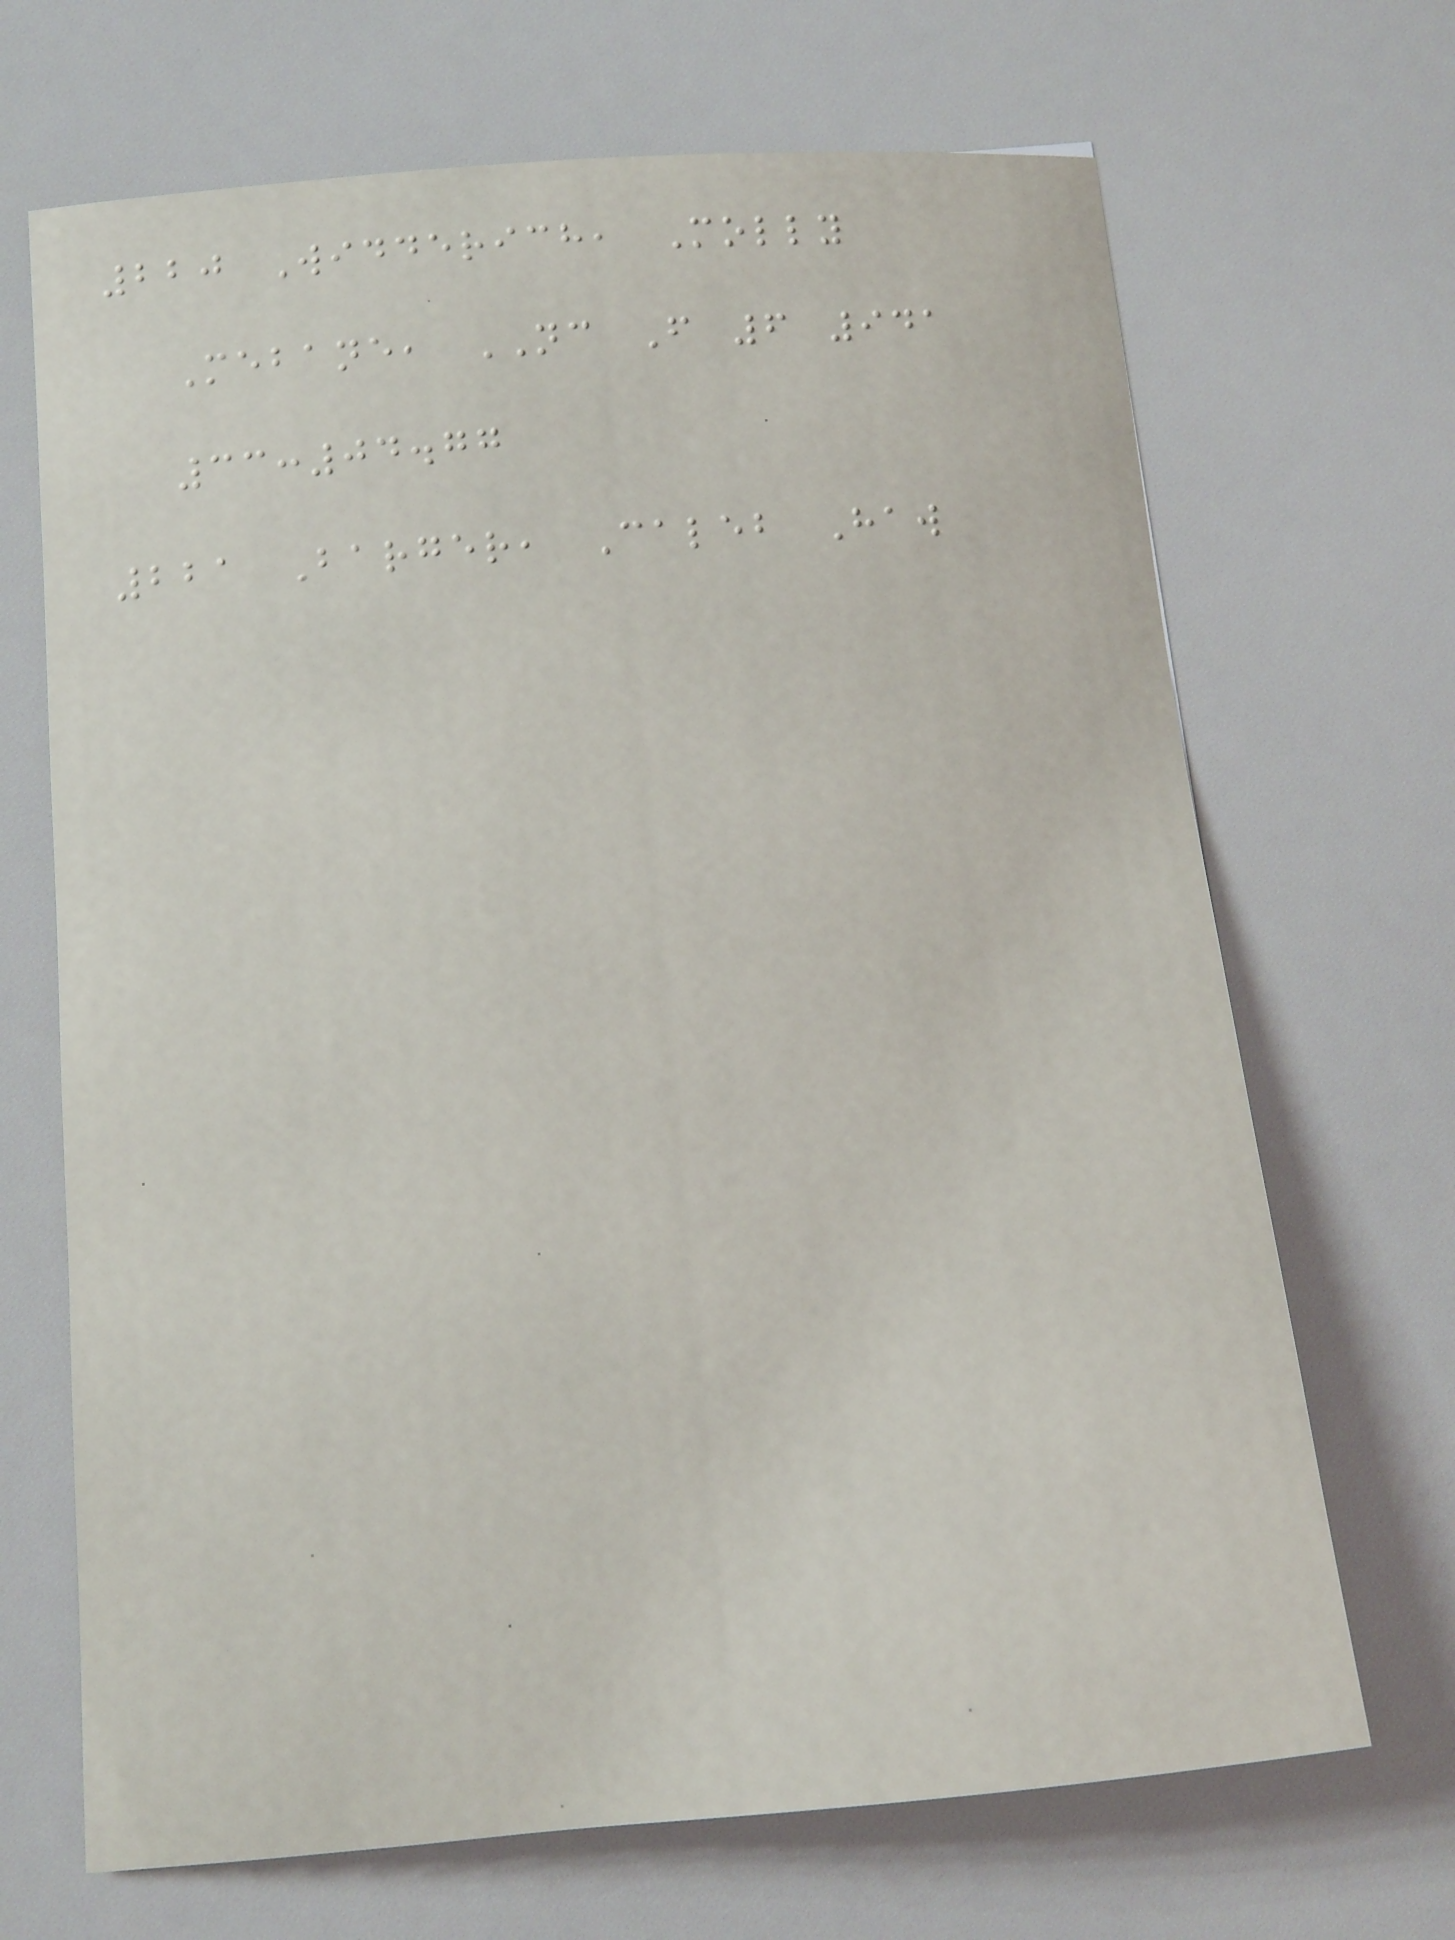220 Widderich, Molly
Mebane, NC F 6 941
33:04.77
221 Barger, Caleb Haw
